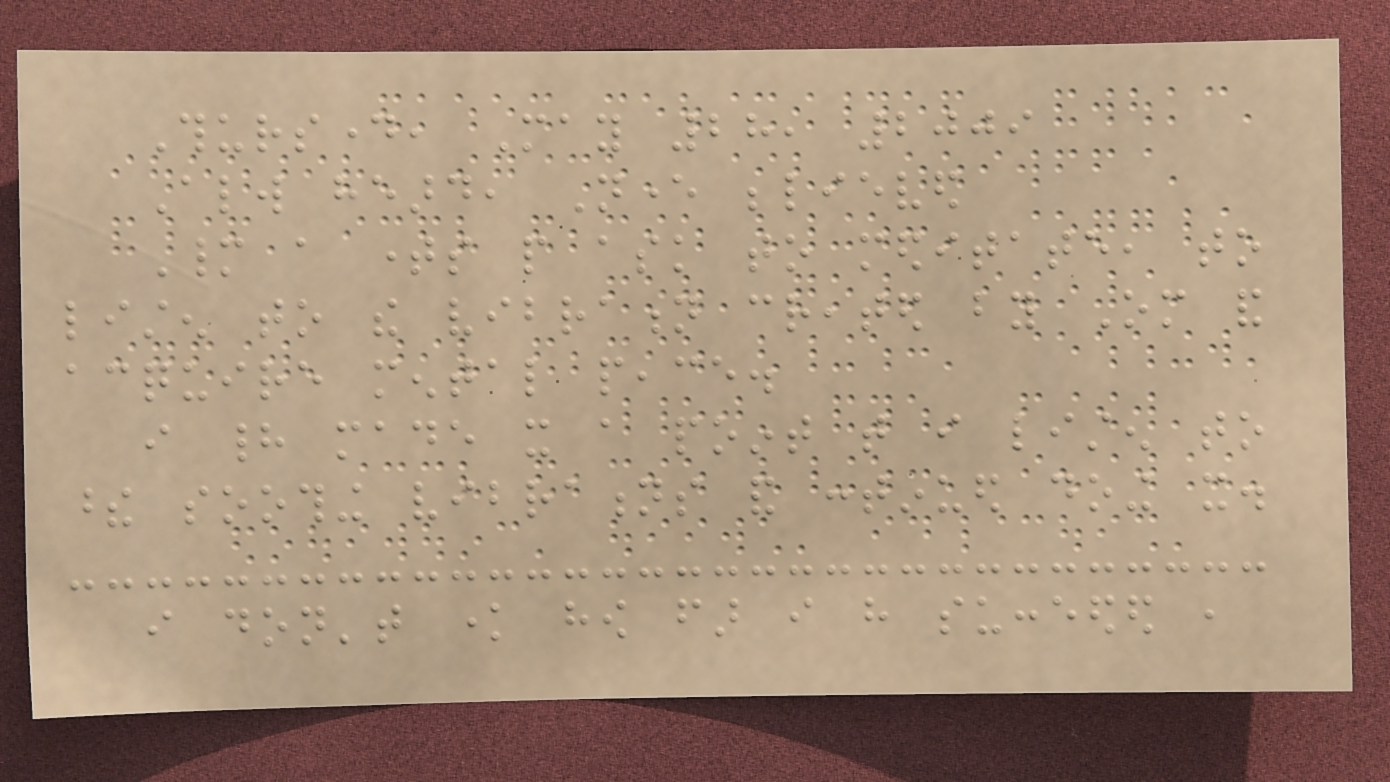Thursday, May 28, 2009
Always heard, Never believed
Many a times people ask to meditate, to
listen to the vibration created by Om and
acquire mental peace.
i had made it a point that i listen to
these soothing vibrations and continued doing it.
i don't know how far i have succeeded ,
